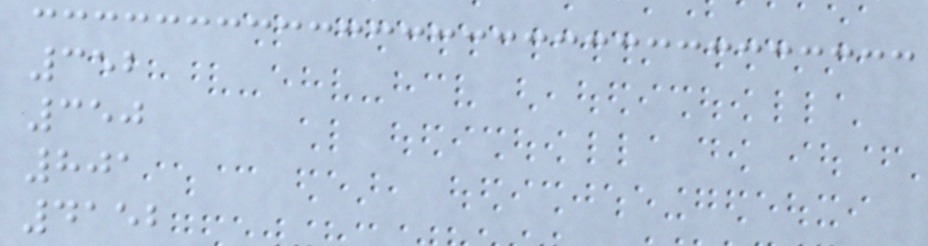352
350
801
4152
